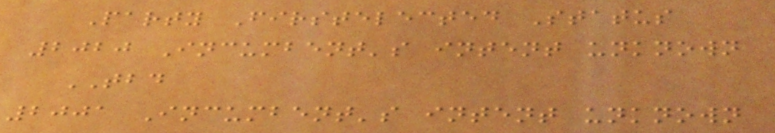Party Firstelected Status
2020 Incumbent's intent unknown
TBD
2001 Incumbent's intent unknown
